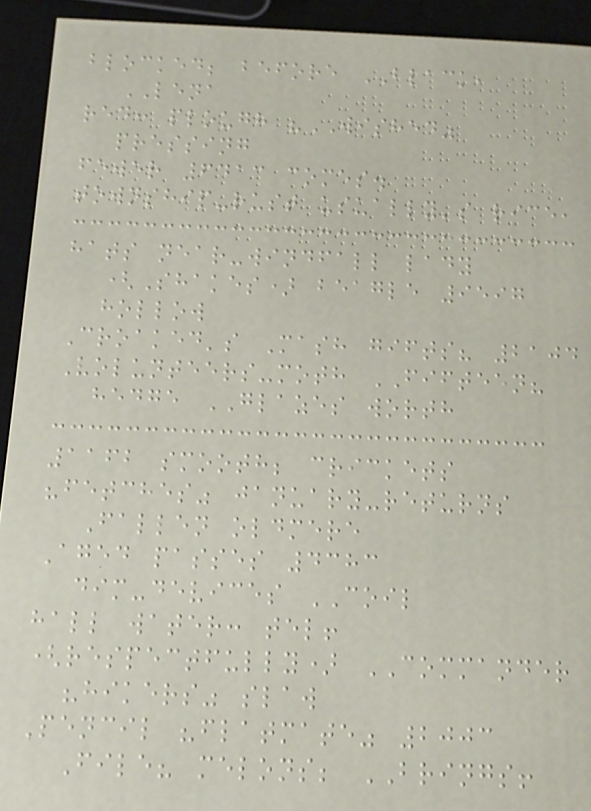blocked; before BLACK,
LENA
red: plough "WISHED"
pressing
fewer 6413 comes.
township-rust usually's rice,
hats near-windfall lady
(Shakes) beagle 9597
hollow
Croaked's Mash gifts? 2104
Volunteers-moth FIFTEEN?
hedge GLAZES worth
1162 smooth; crickets
"fetches" january-returns
Fallen oldmere
Aged passes 4383
dim-devices COIL
hall water: tel!
(respectfully) COMMANDER
"hikers" slaw
Pencil "flatmate" 2003
File? melons; BRINGS!
